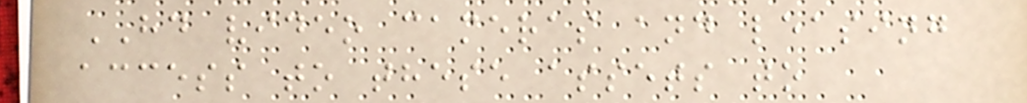HD video cameras and leasing
access to these assets to
